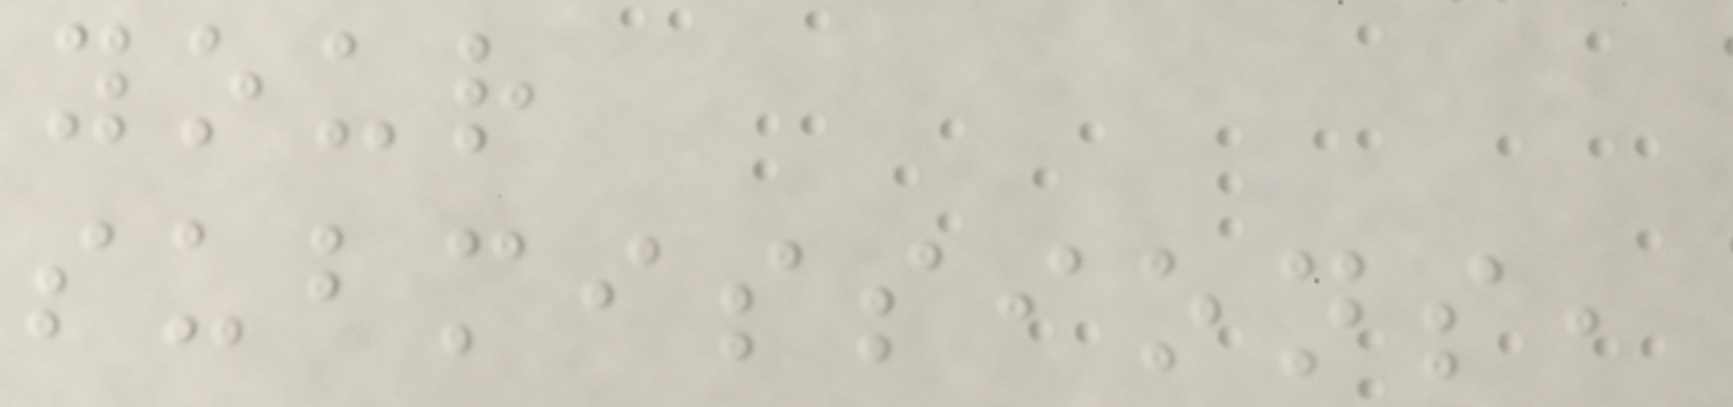your
submissions,
